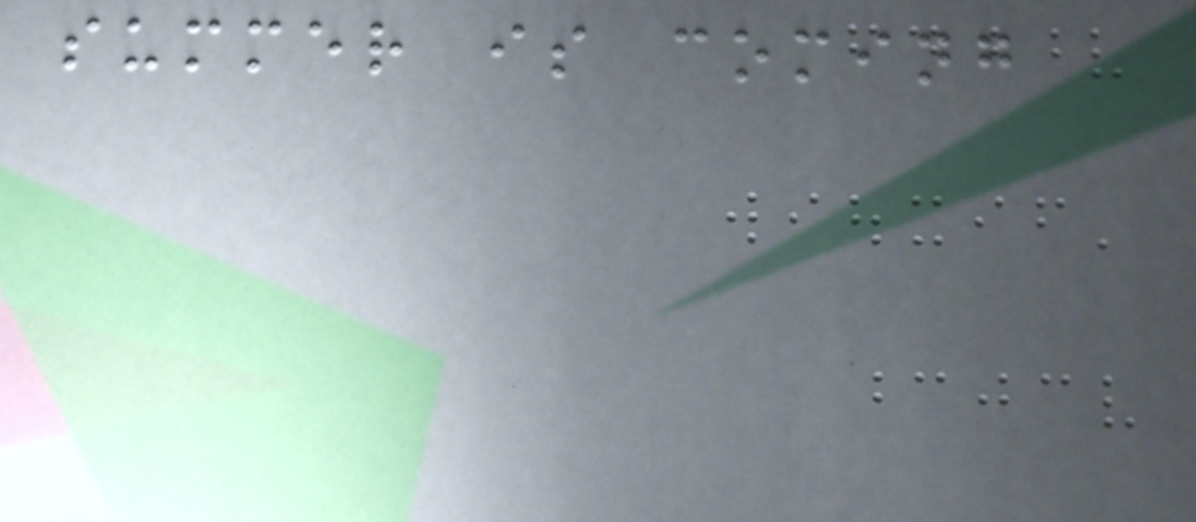summer is coming
